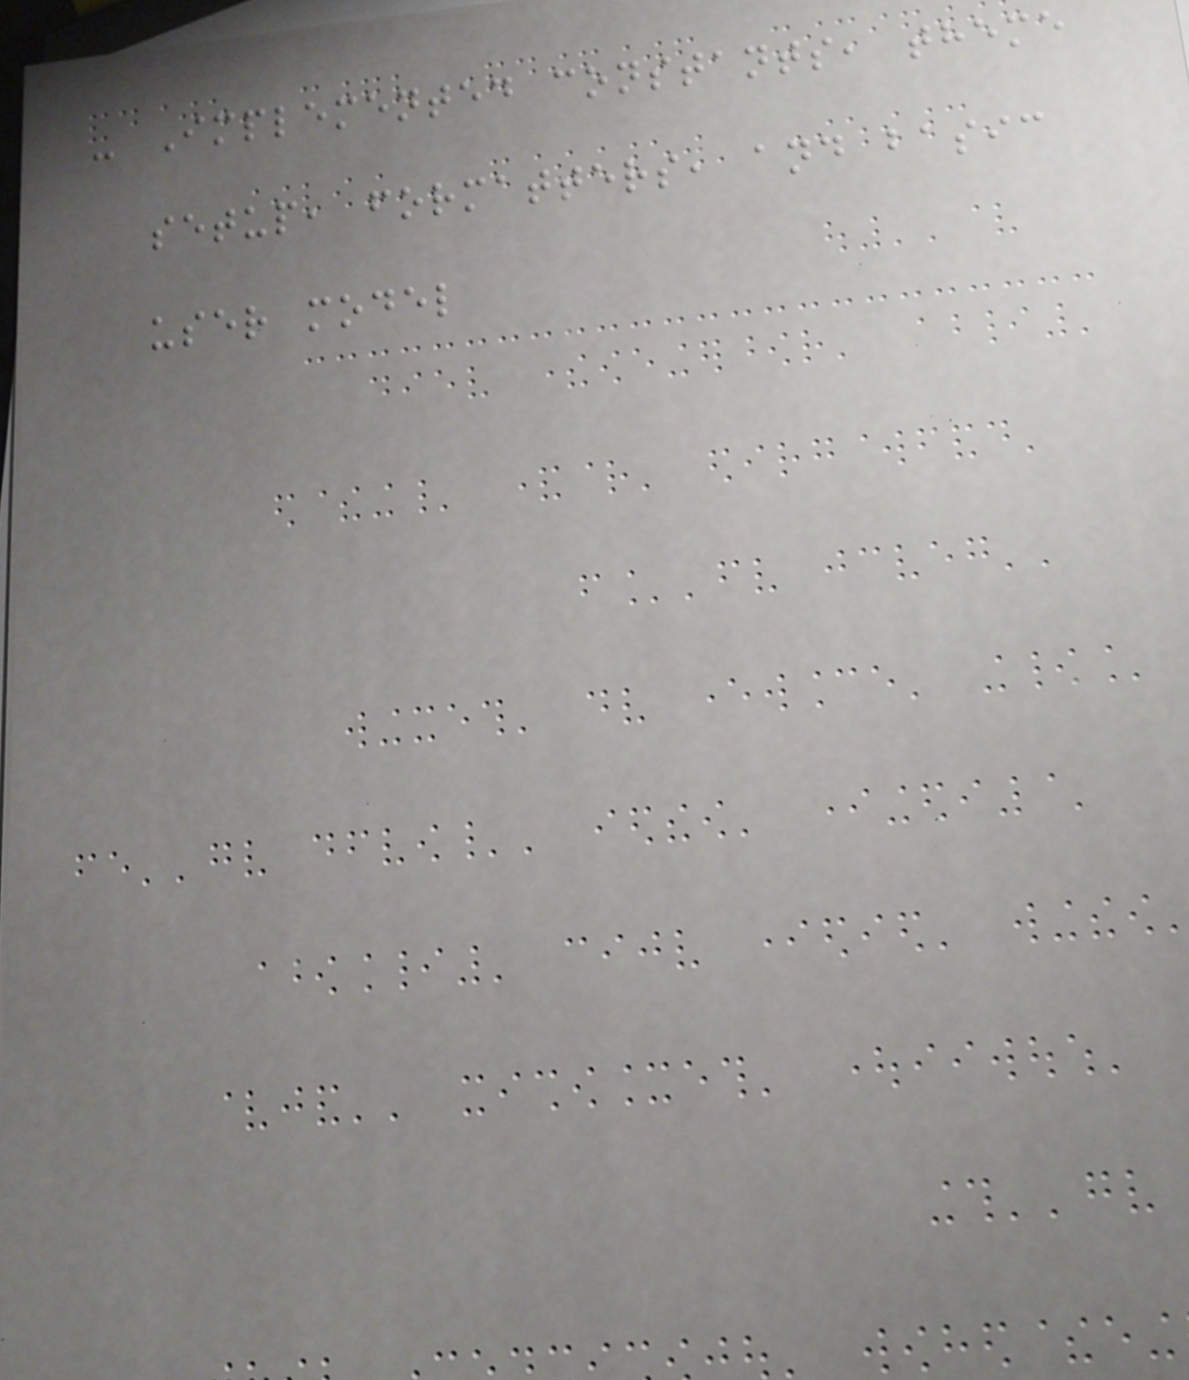- Implemented constants, theme
setup, formatters, and basic
user model
